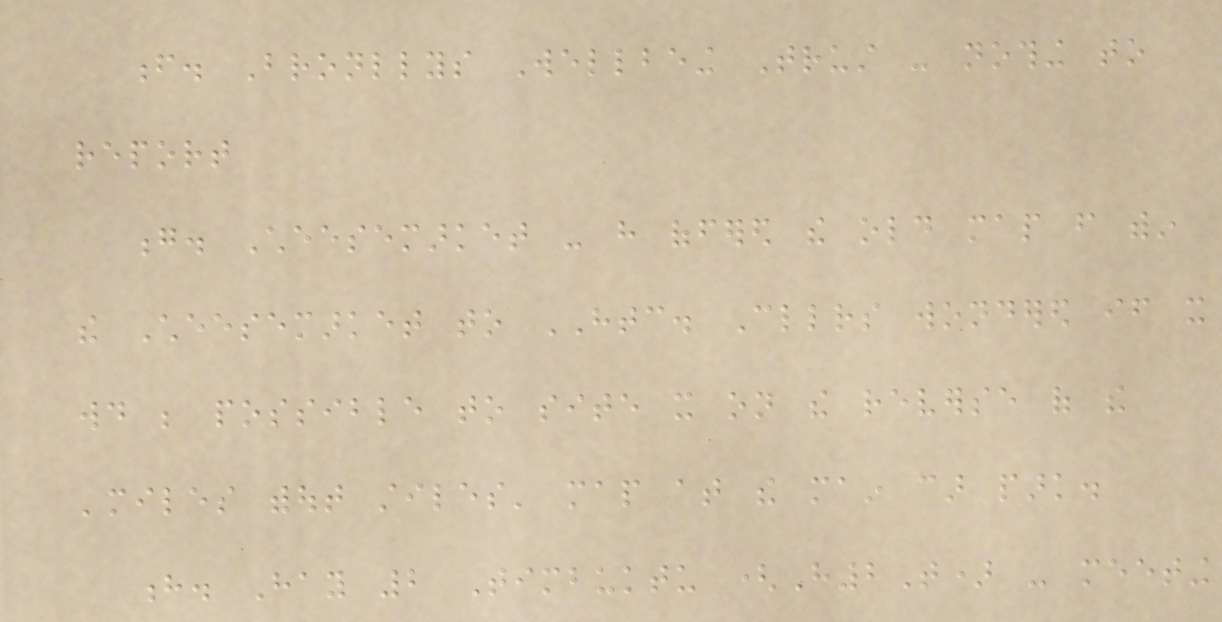f. Bronllys Wellbeing Trust - nothing to
report
g. Cheesemarket - have offered the old map from within
the Cheesemarket to HTC. Cllrs wondered if it
would be possible to site it on the reverse of the
'miles without stiles' map at the main car park.
h. Hay 2 Timbuktu (H2T) - meeting
